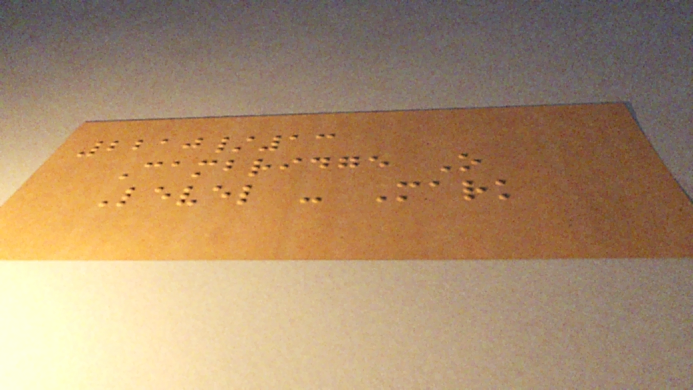2210/13
Cambridge O
Level - Mark
